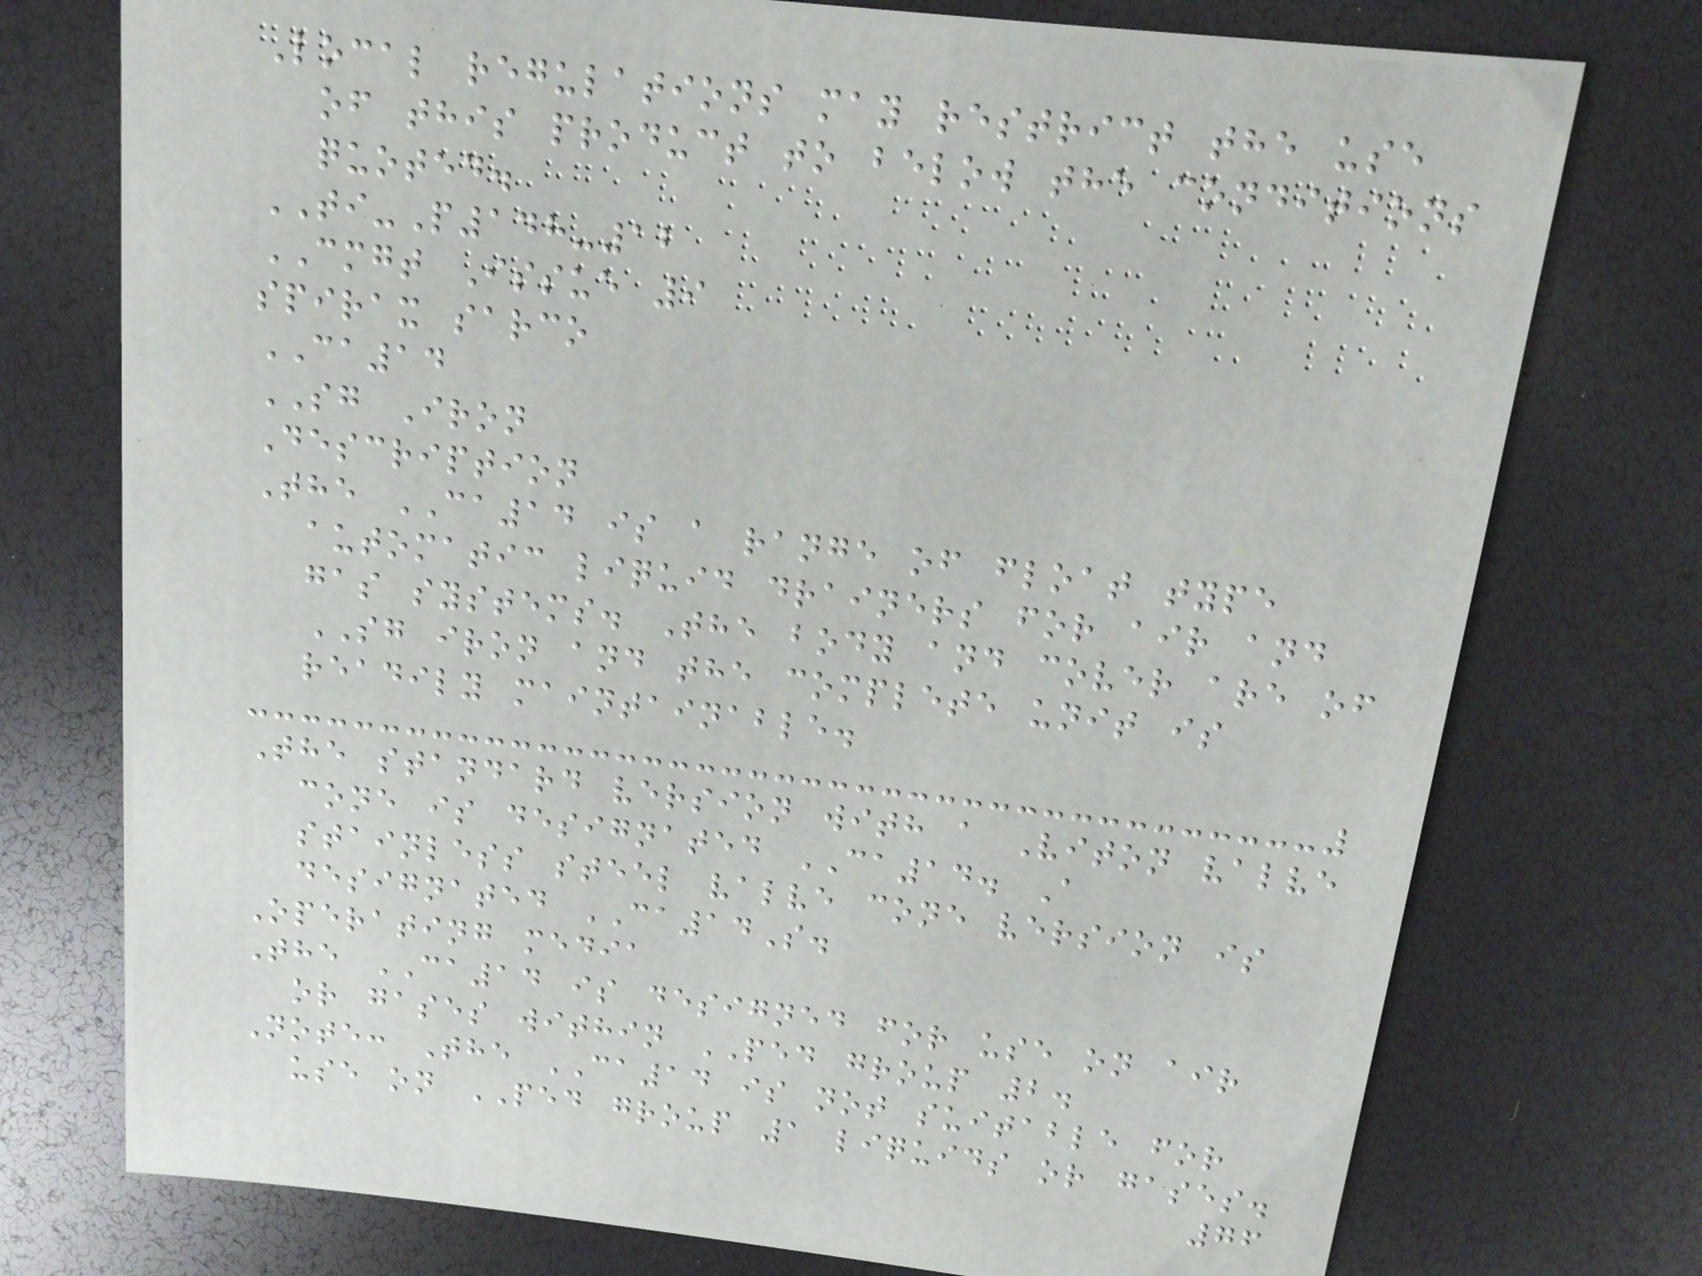Local regulations may restrict the use
of this product to below the conditions
quoted.
TI-P148-12
CMGT Issue 9
spirax sarco
CA14
SG Iron
Description
The CA14 is a range of float type
automatic liquid drainers for air and
gas systems. The body and cover are of
SG iron and the complete unit is
readily maintainable.
The standard version with a Viton valve
cone is designated CA14. A
stainless steel valve cone version is
designated CA14S.
Operating media
The CA14 is designed for use on air
or gases within PED group 2.
Note: The CA14 is not suitable for
use on PED group 1 liquids or gases.
76
